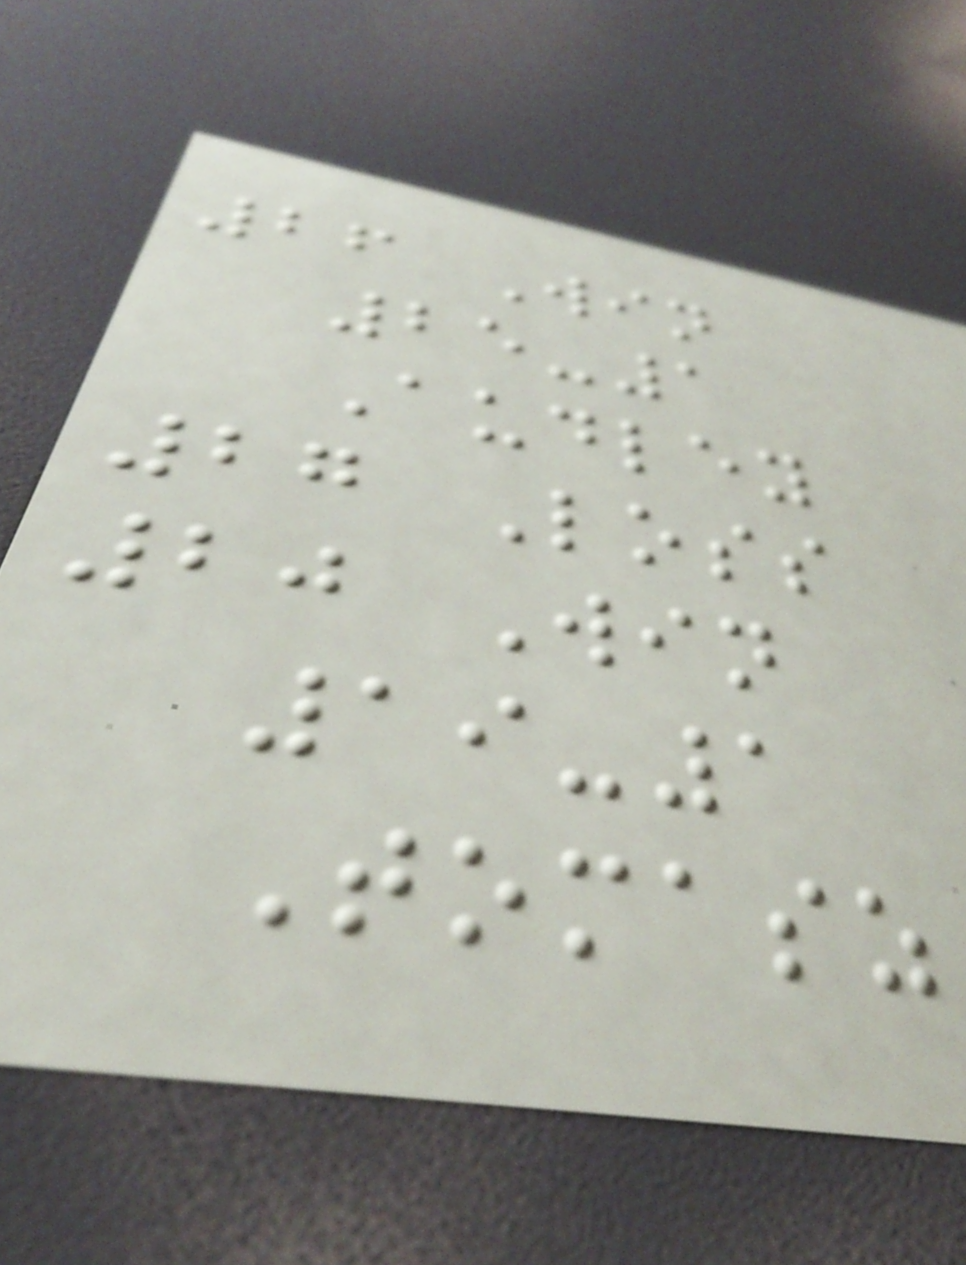26 Win
25-1
Audley
27 Loss
20 Win
19-1
Tomasz
